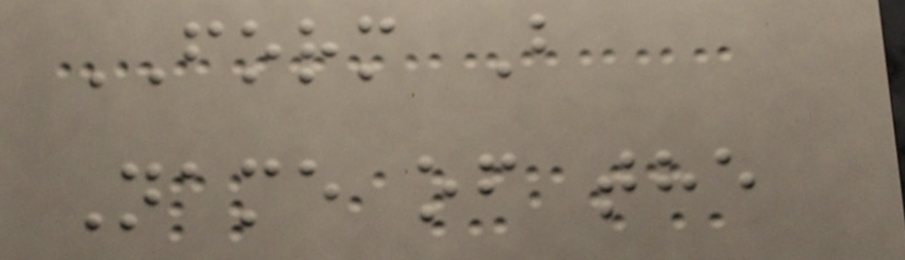FORM B
Name of the
